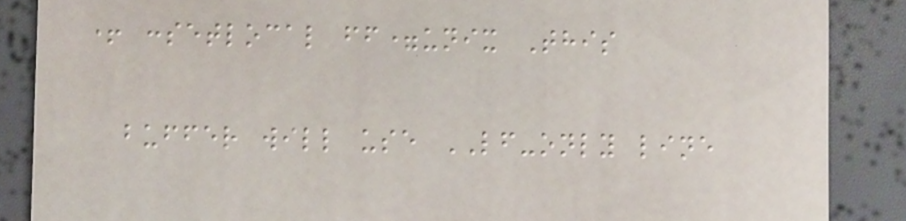+ :setlocal ff=unix This
buffer will use LF-only line
